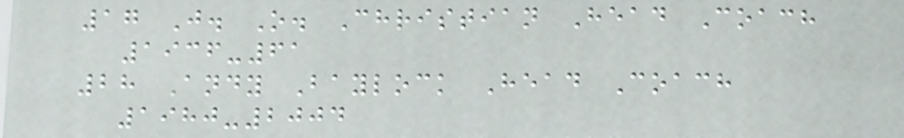17 J. O. Christian Head Coach
1936-61
28 Andy Baylock Head Coach
1980-2004
